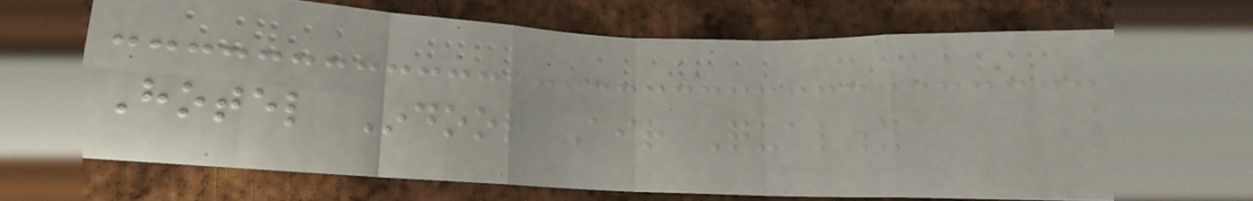Hotel Indoor Air Quality
